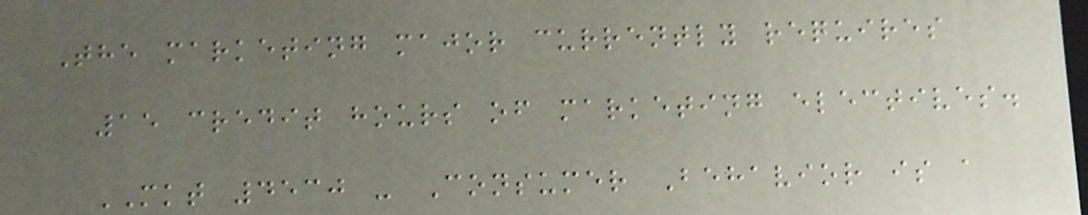The marketing major currently requires
15 credit hours of marketing electives.
MKT 4530 - Consumer Behavior is a
